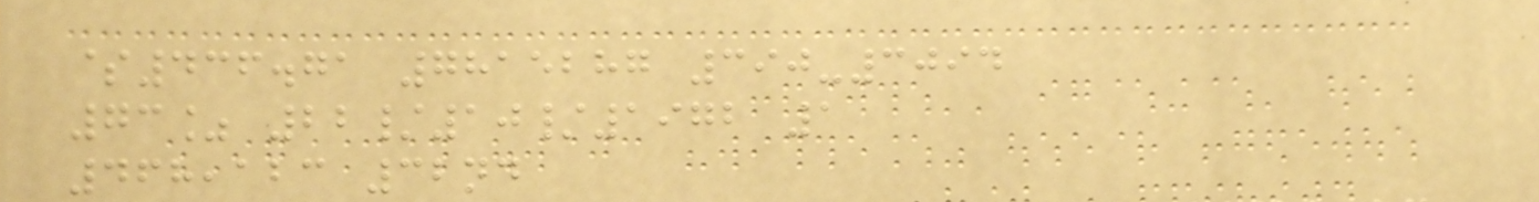$436.71 7815287 390-3094
73% 22/10/1972 1
468,123 32nd
